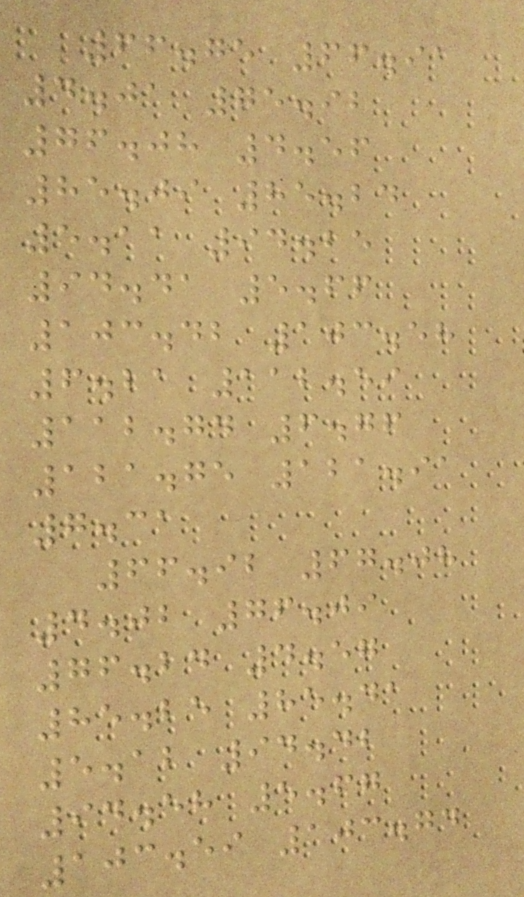66.75 66.91
4.01 75.92
76.08 4.56
85.09 85.24
5.11 94.25
94.41 5.66
103.42 103.58
6.21 112.59
112.74 6.76
121.75 121.91
7.31
66.92 67.08
4.02 76.09
76.24 4.57
85.25 85.41
5.12 94.42
94.58 5.67
103.59 103.74
